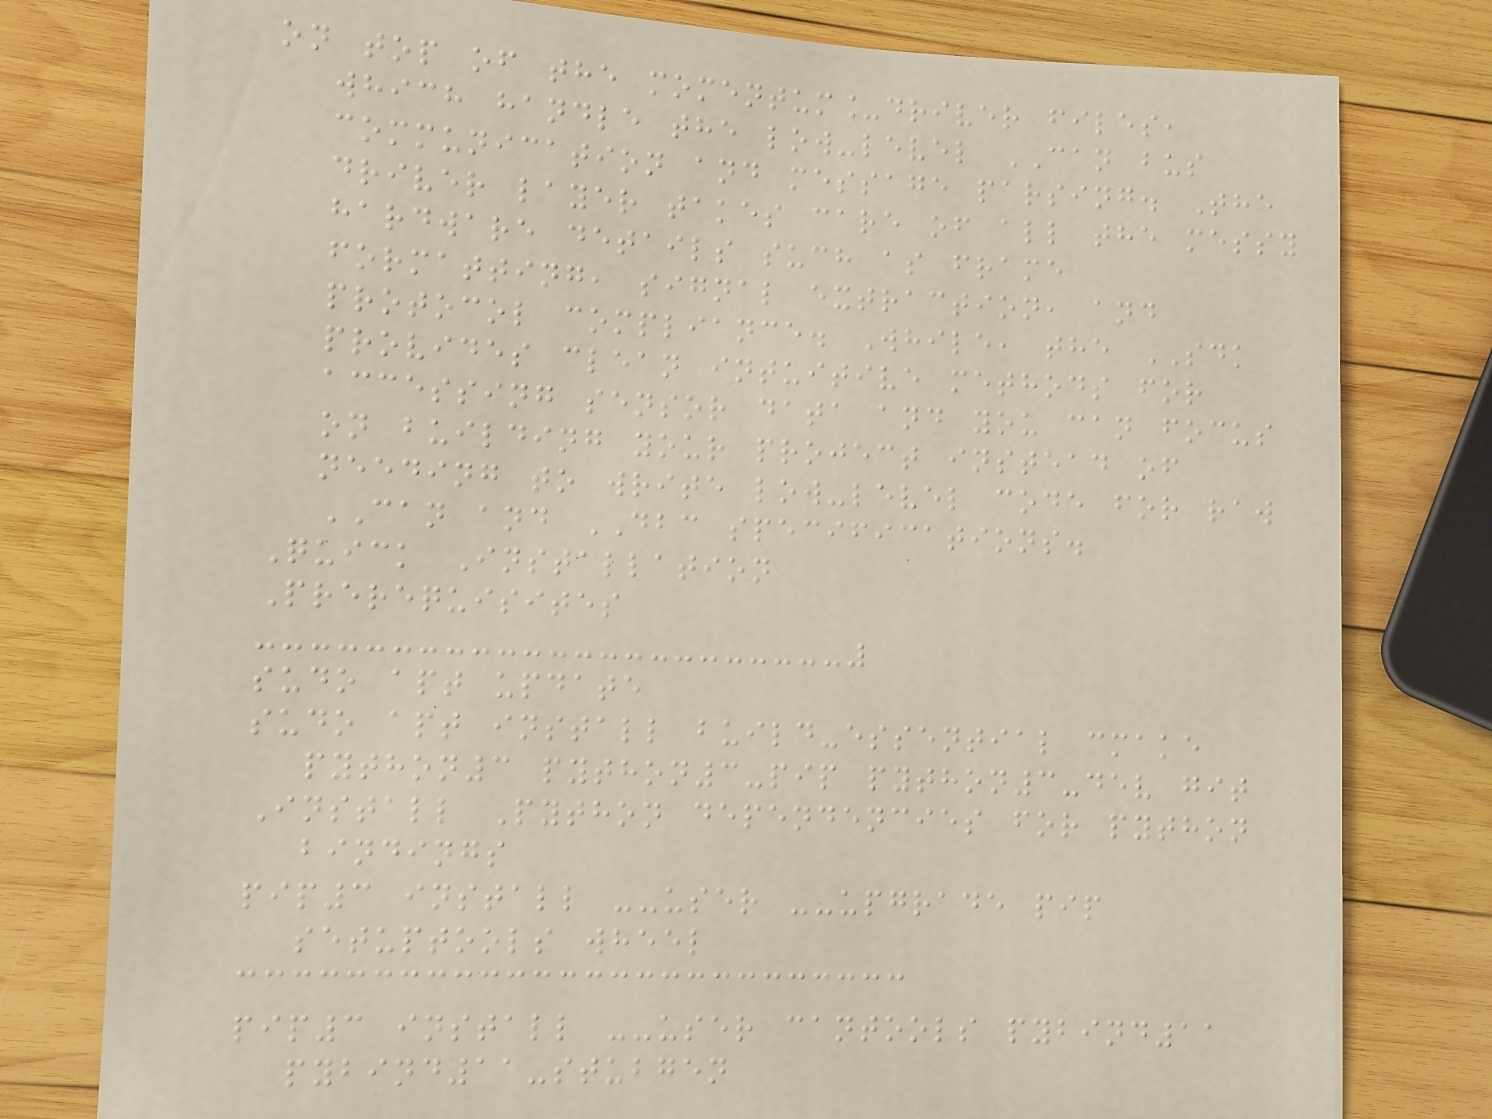on top of the momentum_driver files,
which handle the low-level CAN bus
communication and message parsing. The
driver layer takes care of all the messy
hardware details such as frame
formatting, signal extraction, and
protocol compliance. While, the SDK
provides clean intuitive methods for
accessing sensor data and you can focus
on building your project instead of
needing to write low-level code for raw
CAN and DBC specifications.
Quick Installation
Prerequisites
sudo apt update
sudo apt install build-essential cmake
python3 python3-pip python3-dev git
Install Python dependencies for python
bindings
pip3 install --user --upgrade pip
setuptools wheel
pip3 install --user cantools pybind11
pybind11-stubgen
